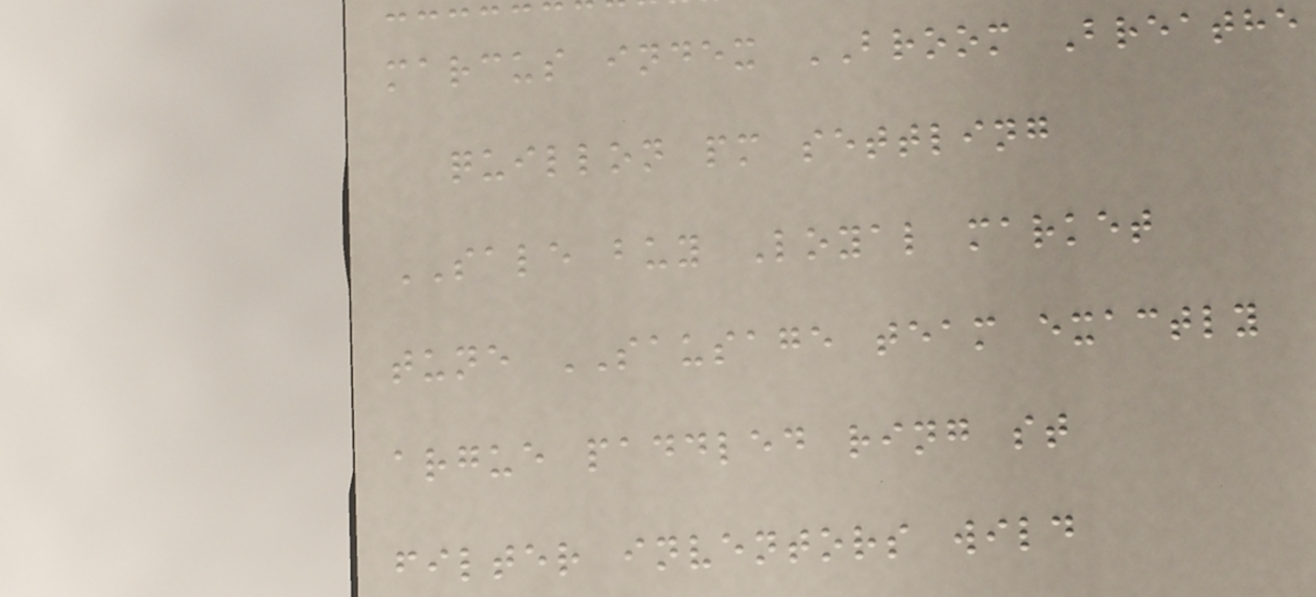marcus index BROOM Breathe
quillon pm settling
SALE buy Loyal market
tune SAUSAGE team exactly
argue paddled ring st
filter inventors wild
